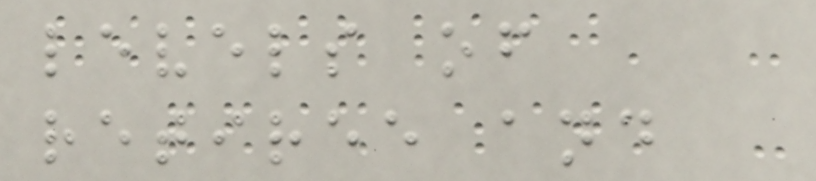levels of
retiree and
